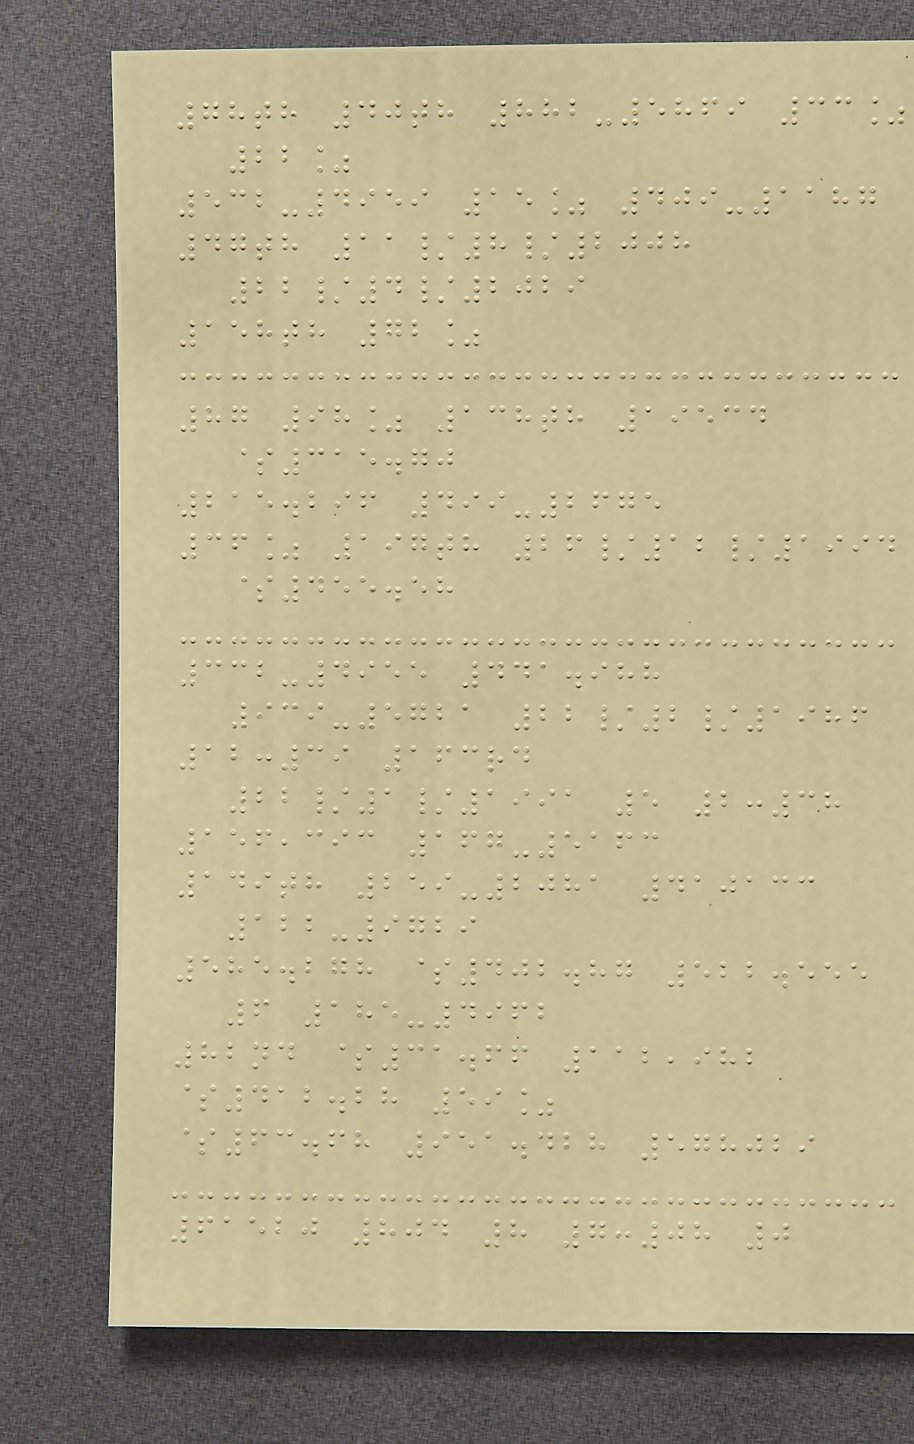78th 40th 882-5869 33%
22%
532-4959 15% 409-1187
47th 11/8/2008
22/4/2029
158th 72%
87 98% 138th 19534
$315.70
215.296 499-2675
36% 197th 26/12/1994
$455.58
332-4955 441.988
939-5721 22/2/1986
12:39 163rd
22/1/1991 5 2:38
156,393 167-5163
149th 259-2081 410133
122-9729
585.278 $402.87 522.555
6 185-4962
82nd $31.66 112,982
$412.28 59%
$63.68 951.428 578029
61520 804 8 7:08 0
